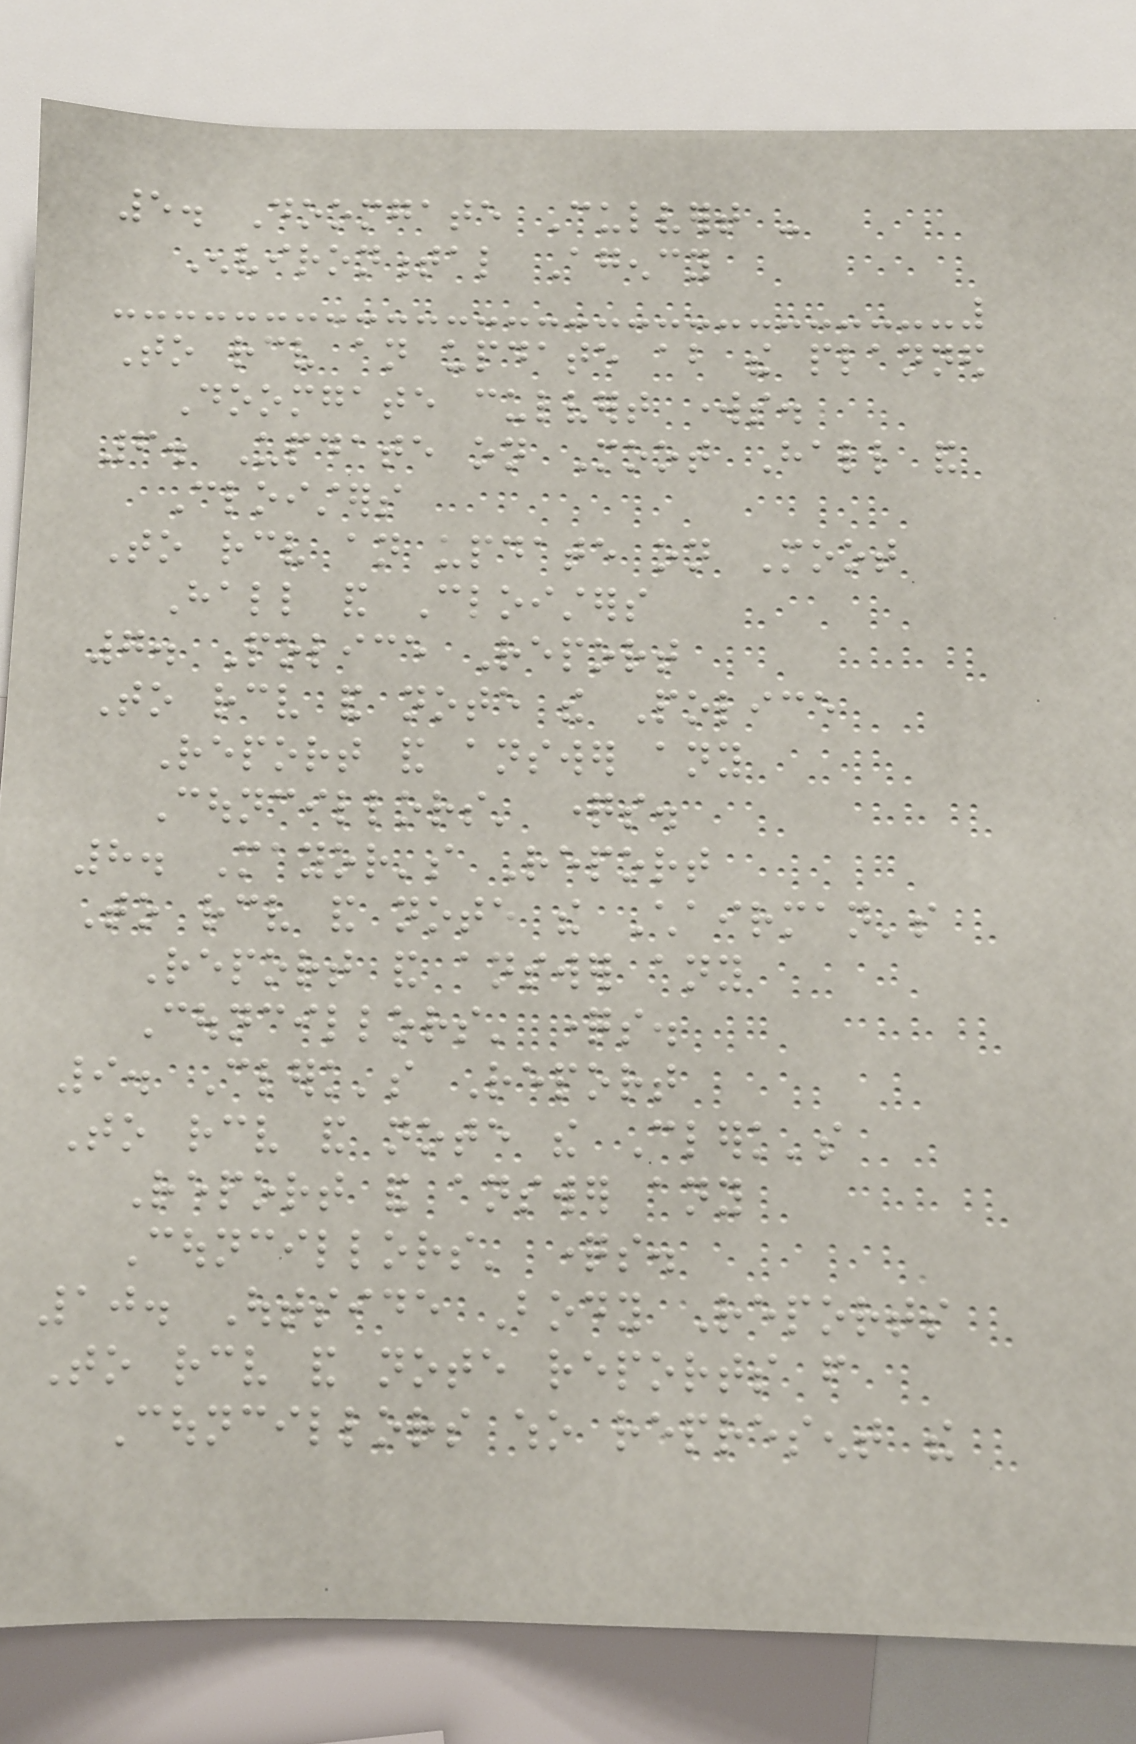5. Doomgate Culvert -
Environmental Agency
To receive an update about the planned
Doomgate culvert works.
6. Update on Moot Hall and
Cloisters
To receive an update on Moot
Hall and Cloisters
7. Police Report
To receive and note the Police
Report and answer any
Councillors' questions.
8. Mayor's Report
To receive and note the Chairman's
Report and answer any
Councillors' questions.
9. Clerk's Report
To receive and note the Clerk's
Report and answer any
Councillors' questions.
10. Outside Body Reports
To receive and note reports from
Councillors who represent the
